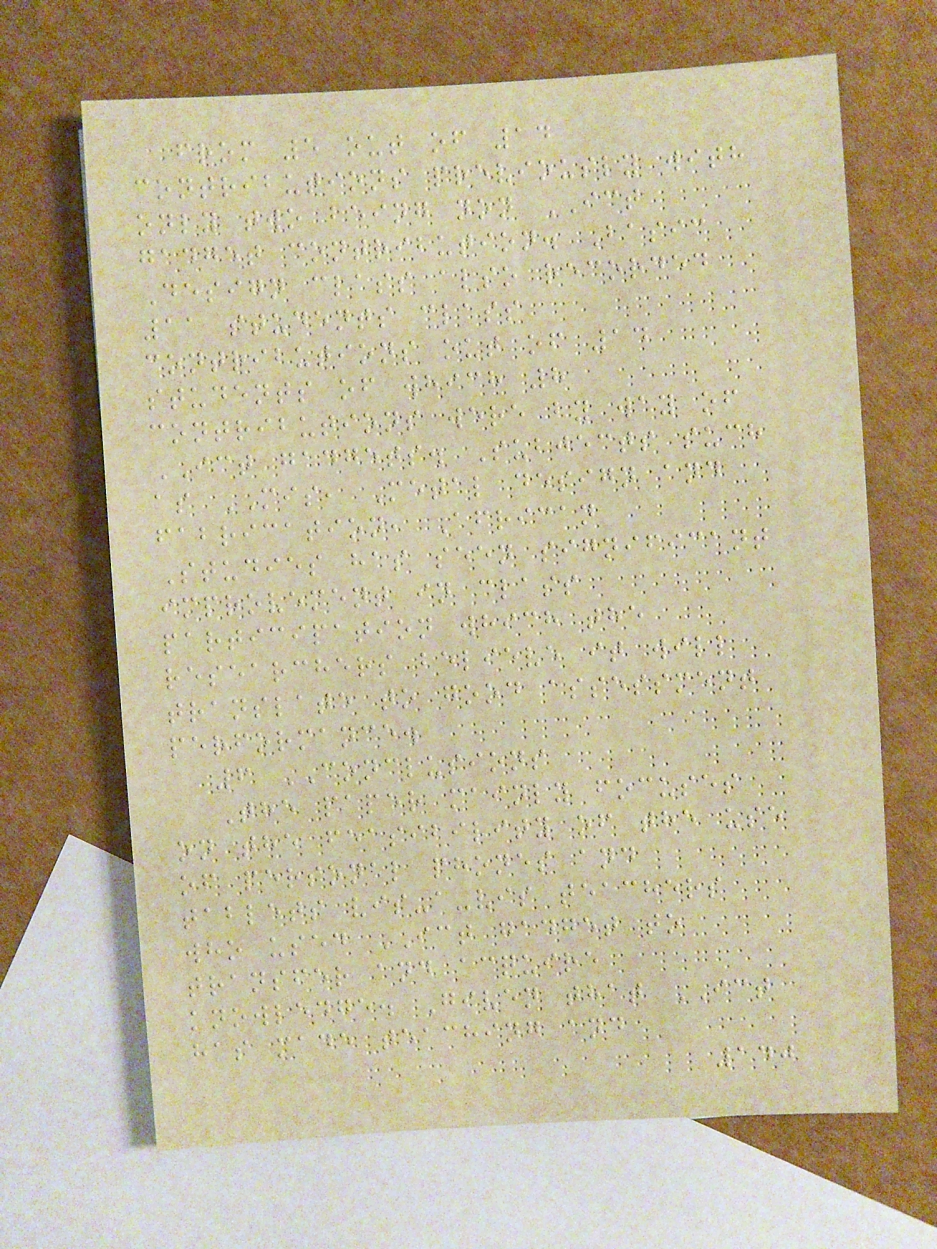from 5 out of 14
contributions previously with
only two being non ICT
gadget contribution. Basic
Design class also recorded
11 students class
contributions out of 14
students of which 8
contributions were by way of
ICT gadgets. Subjects such
as MIS, Metal design and
fabrication, African
Studies has seen significant
improvement in class
participation which the
researchers believe it will
translate to good assessment
performance.
6 CONCLUSIONS
The paper mainly focuses
on the feasibility of the use
of personal phones and
tablets vis-a-vis teachers
who used ICT gadget to
transfer and acquire
knowledge. Given that ICT
has made teaching and
140
